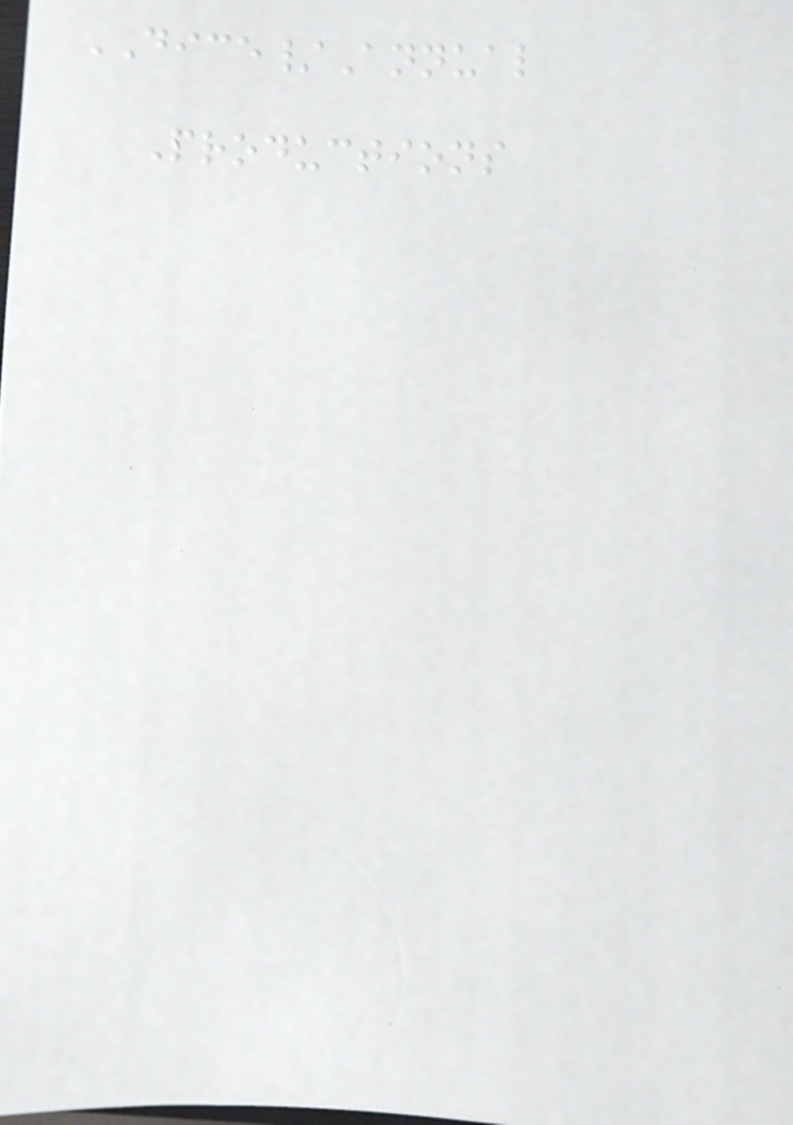DICE/Annual
Productions
